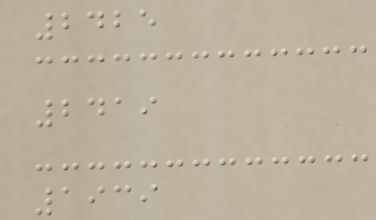2425
2419
1939
